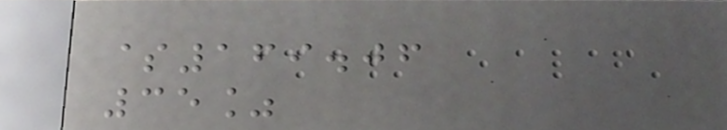$169.06
35%
